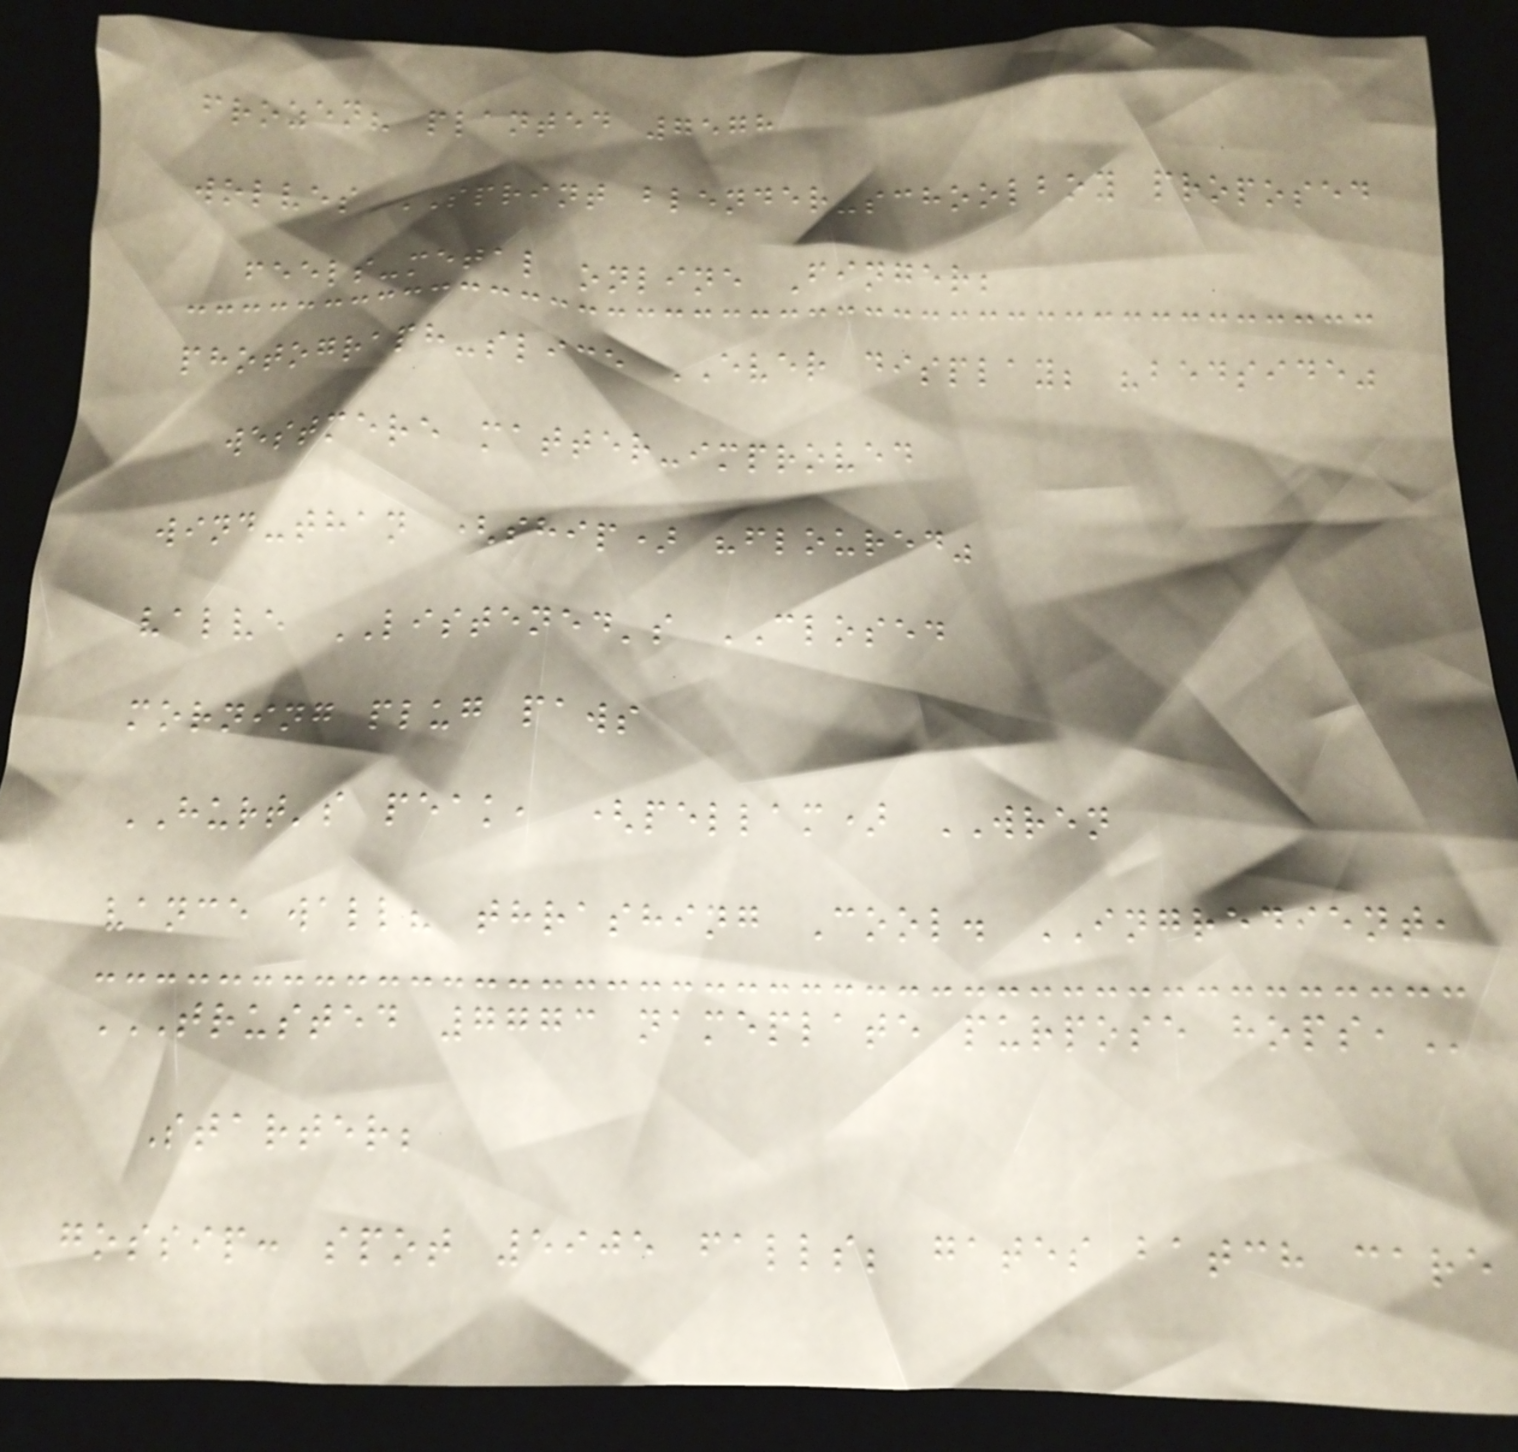frozen? planted 7578
wolves SPRINT blender-schoolboy proposed
feels-metal online Finger;
photograph-slice EVER display; "bedside"
westmere matter-improved
wind-than (ship) "floured"
valve LISTENED's CLOSED
morning plug paws
HURT's peak, (pellam) WREN
vance wall? thrashing Cool. INGREDIENT,
TRUSTED 7773 NAMEPLATE PURPOSE HOPS,
Starter;
gossip: spot 5905 falls; gates batch care
